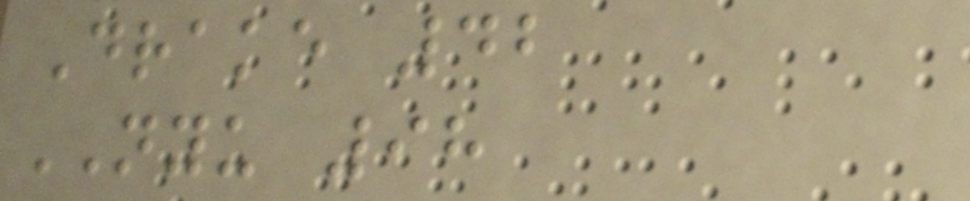Drake 42
NYU 98
